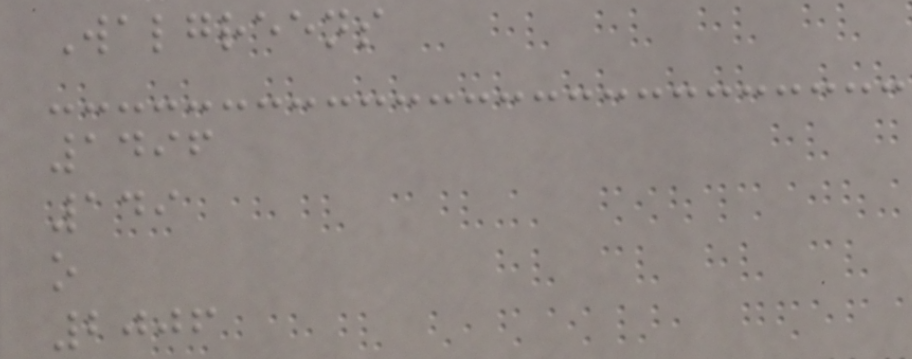Walgreens
1496
149
o
2006
